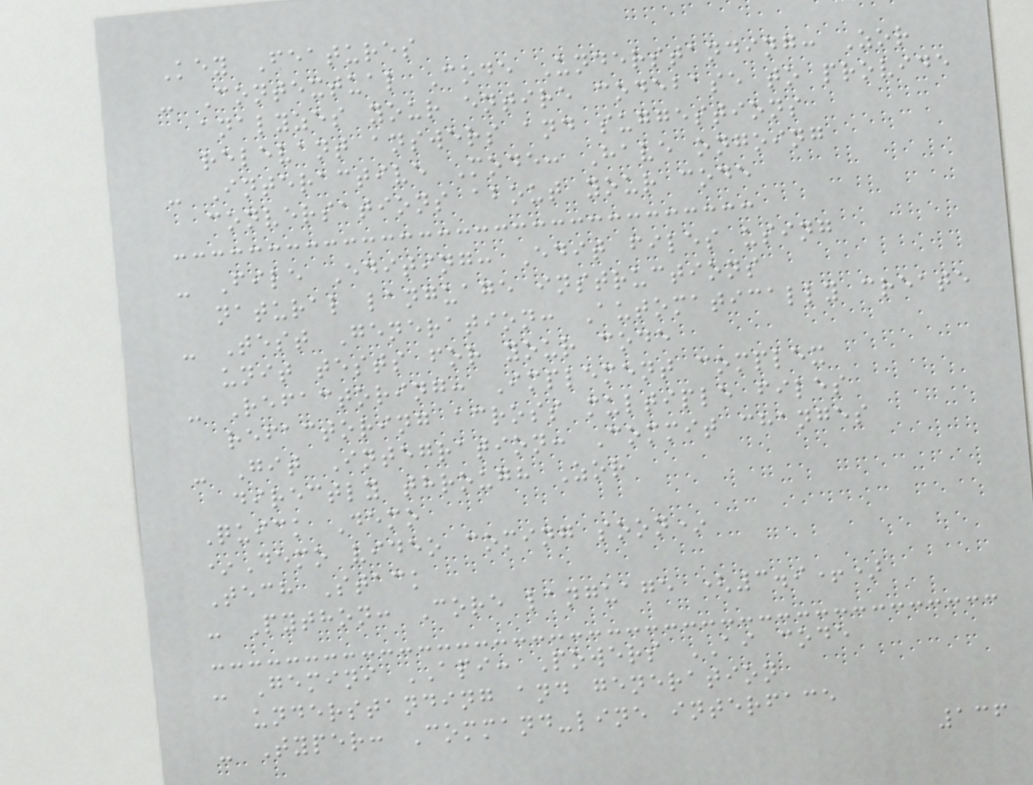Key Features
- Contextual Code Understanding: Zor
analyzes your entire codebase to provide
relevant answers and suggestions
- Interactive Mode: Have ongoing
conversations about your code
- File Editing: Edit files using
natural language instructions
- Test Generation: Automatically create
unit tests for your code
- Refactoring: Implement complex
refactoring across multiple files
- Git Integration: Commit changes
directly through Zor
Quick Demo
*Demo video coming soon*
Tech Stack
- Python: Core language (3.9+)
- Gemini API: Powers AI code
understanding and generation
- Typer: Command-line interface
136
